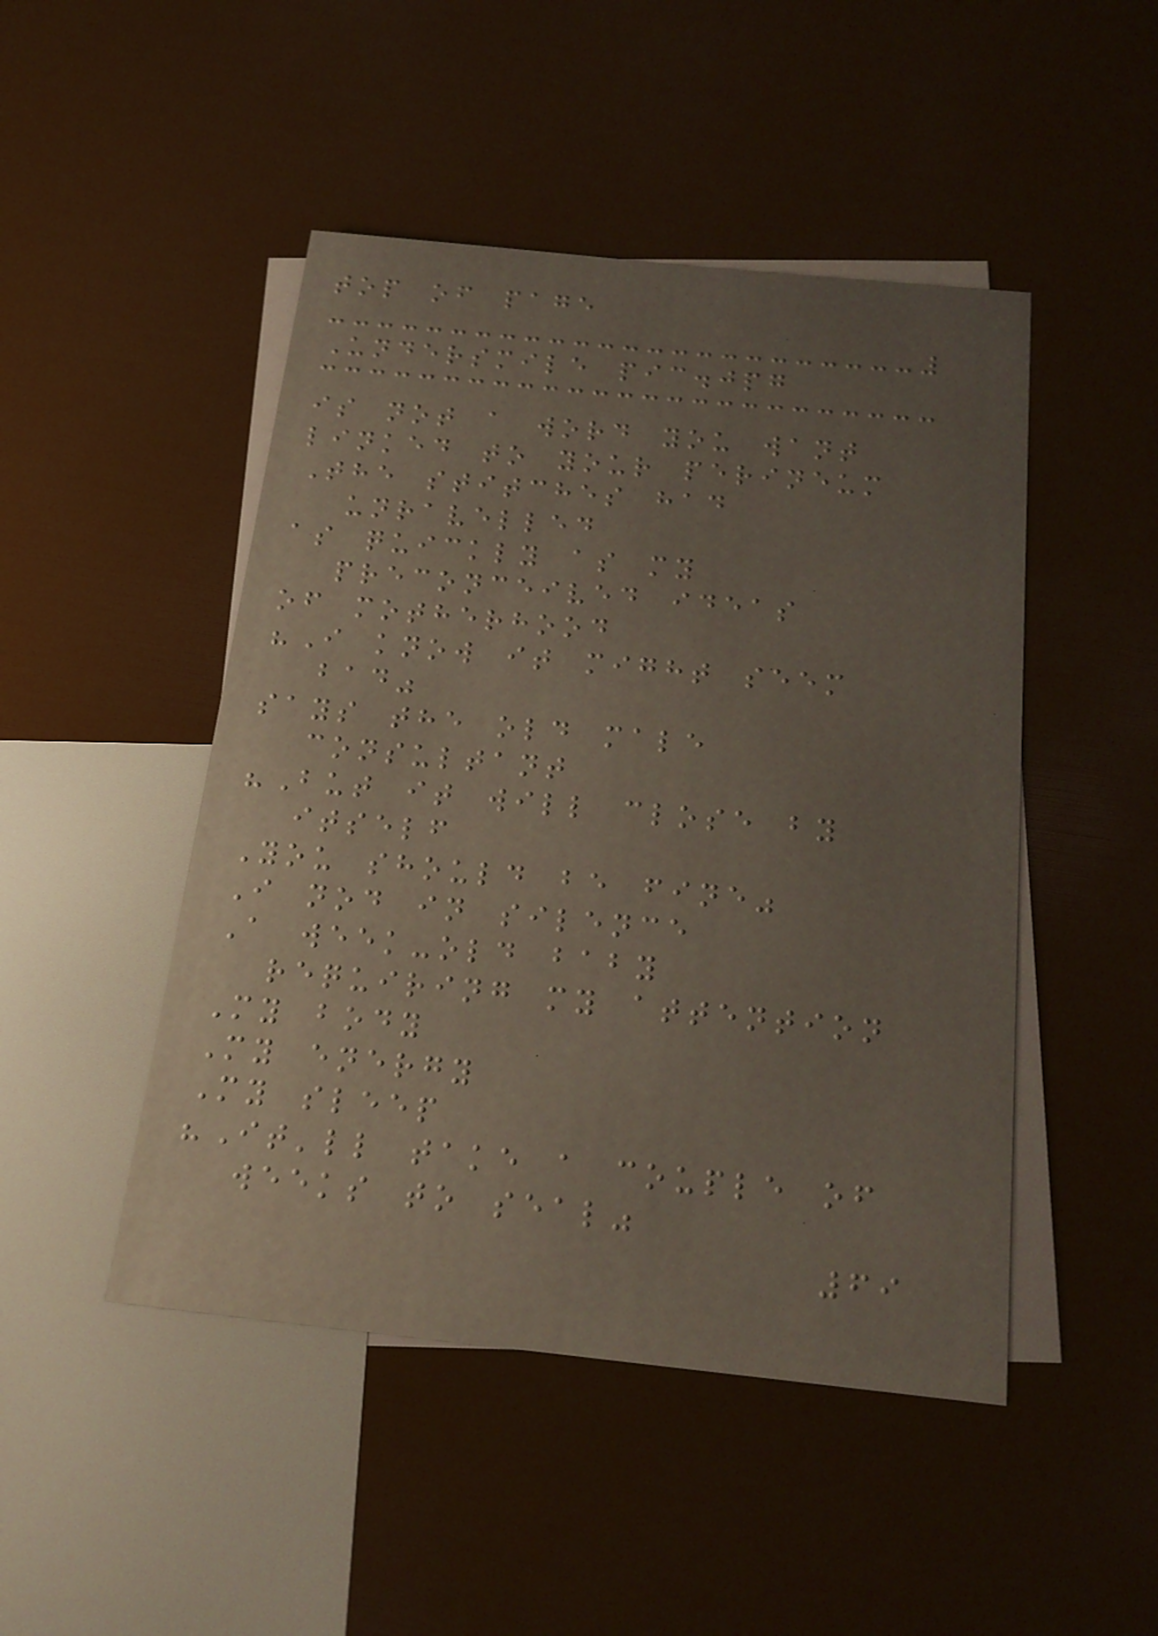top of page
Undersmile pic.jpg
is not a word you want
linked to your perineum
The stitches had
unravelled
as quickly as my
preconceived ideas
of motherhood
"I know it might seem
bad"
says the old male
consultant
"But it will close by
itself
You should be fine"
I nod in silence
A week-old baby
requiring my attention
My body
My energy
My sleep
"It'll take a couple of
weeks to seal"
69
